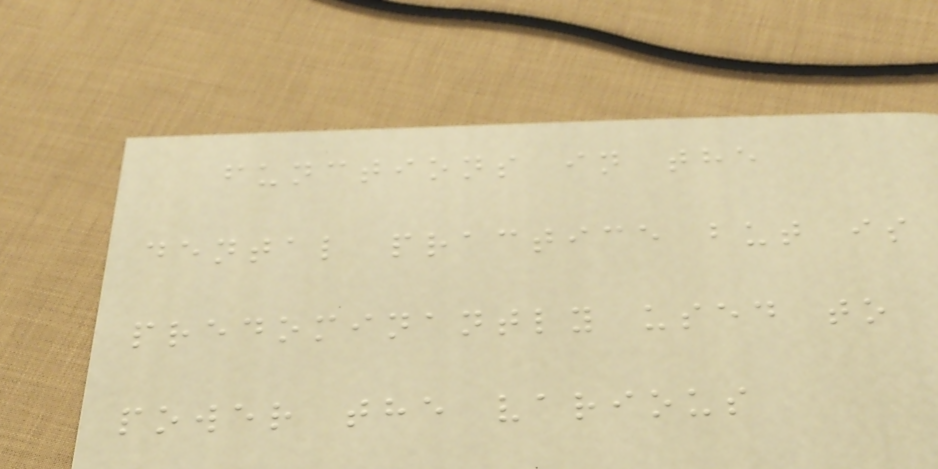functions in the
dental practice but is
predominantly used to
power the various
